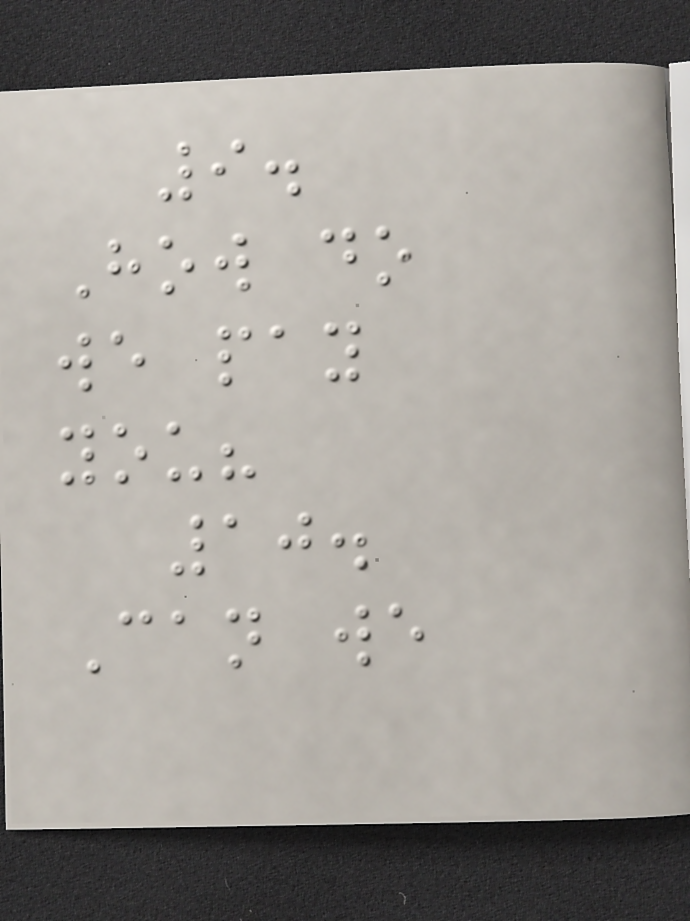9.
How do
we pay
you?
10.
Can we
